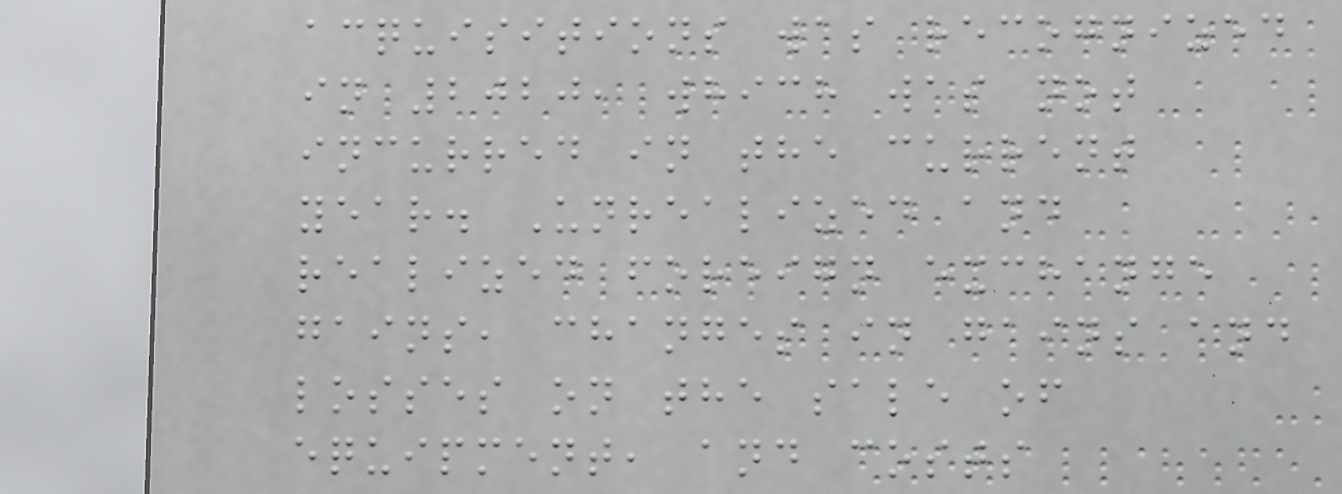acquisitions was recognized
in 2020, which was not
incurred in the current
year. Unrealized and
realized foreign exchange
gains, changes in gains and
losses on the sale of
equipment, and costs
